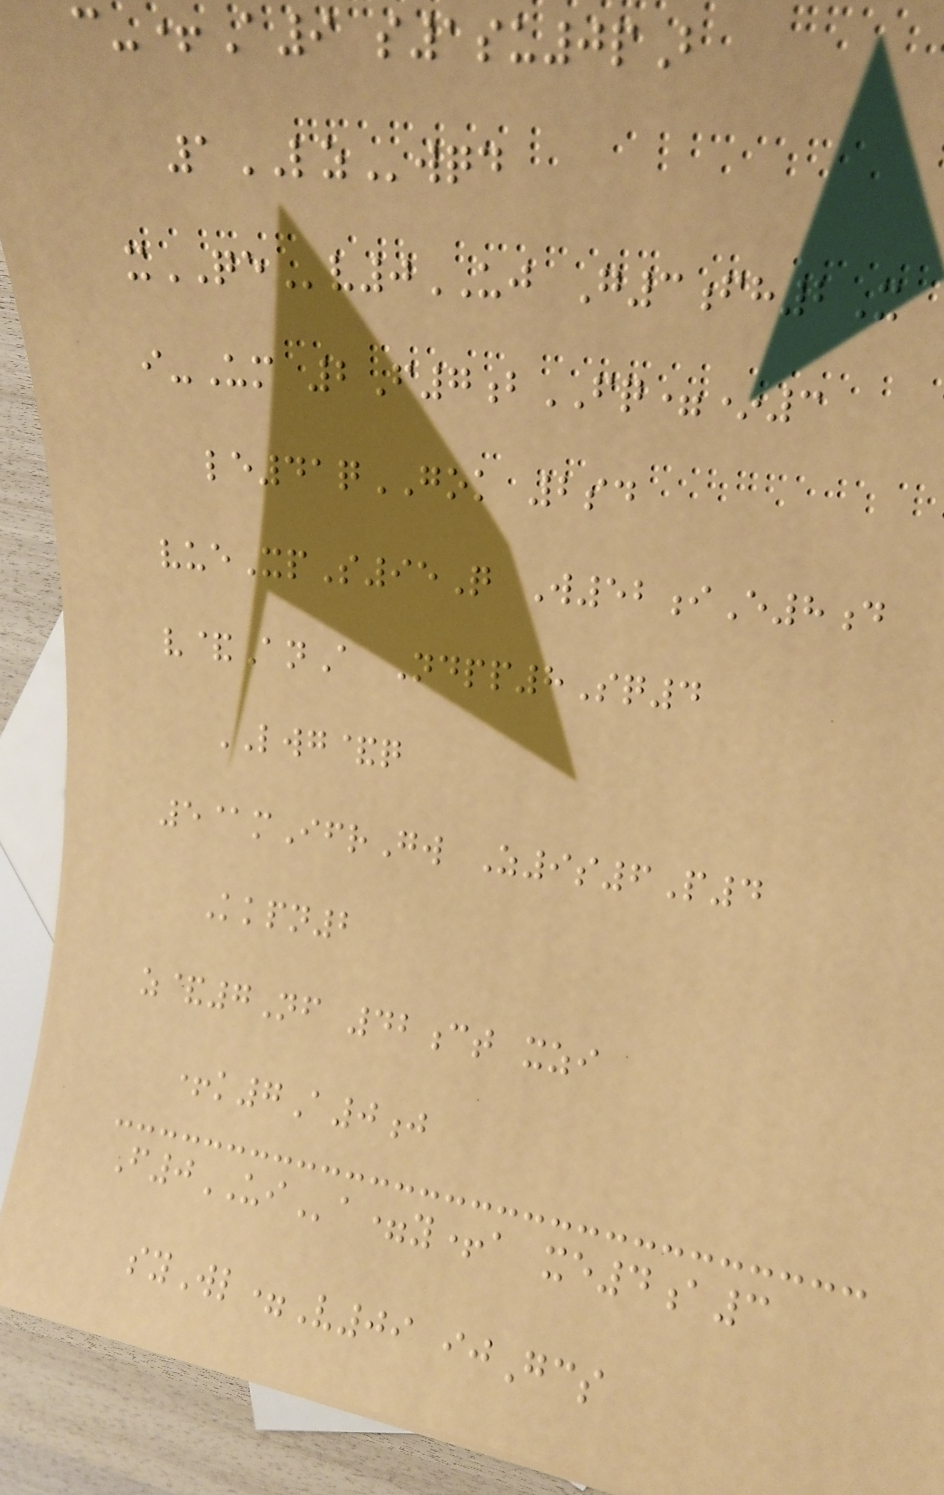c-+A9 s1su0pB
1LZwqd
xQEv0UJ G3fh2X
i-Um 2F7bFQ=*3
le41qGOK 2sd
vueXpS95Q W52iE8d
v&AnA Ndpp8Sq4
LWG&q
5@mIfrGw Z9s6P4
Kkpn2
z&7Nf 42ct xzi
+k7A0j
F0UIa=y+a xe4a3
syWl=V09 ijGcs
